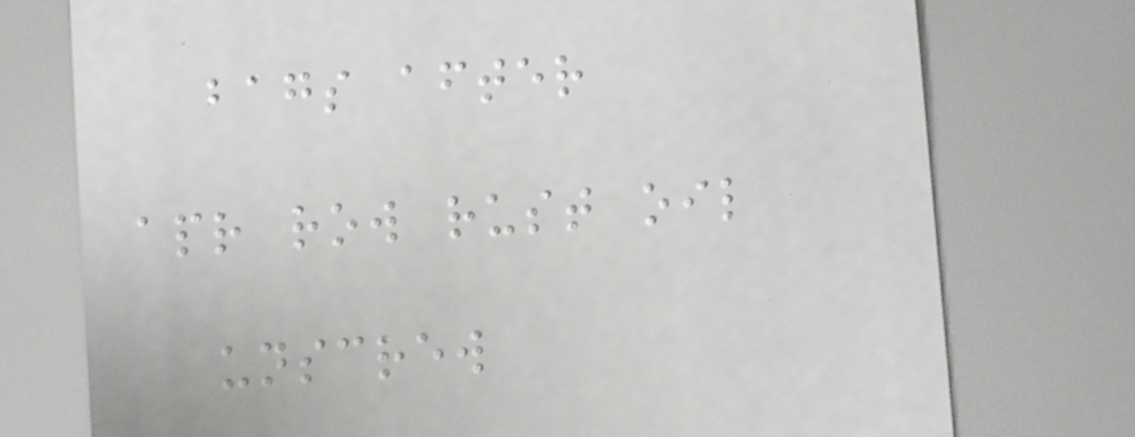bags after
apr row rust oil
unscrew
